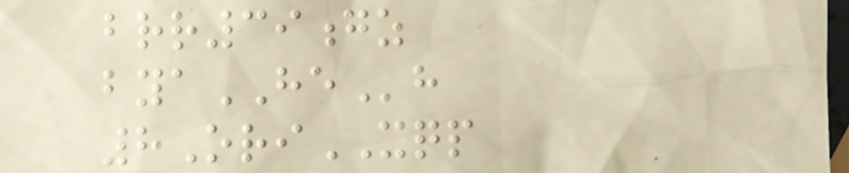brr39gz
byaHEh
8OriXQP
